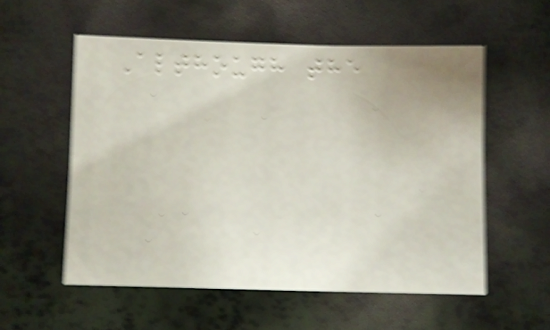Although the
